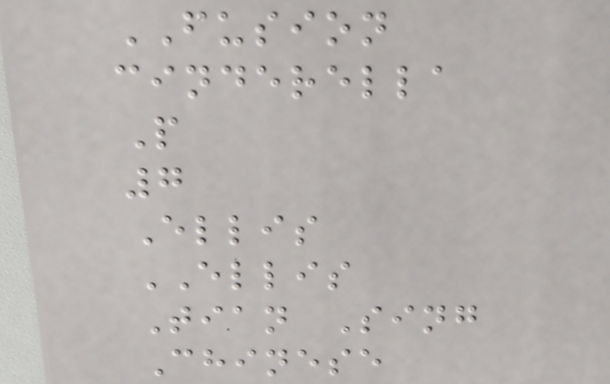FUSION
cinderella
P
7
Ellis
ELLIS
Tian Sing
Chinese
